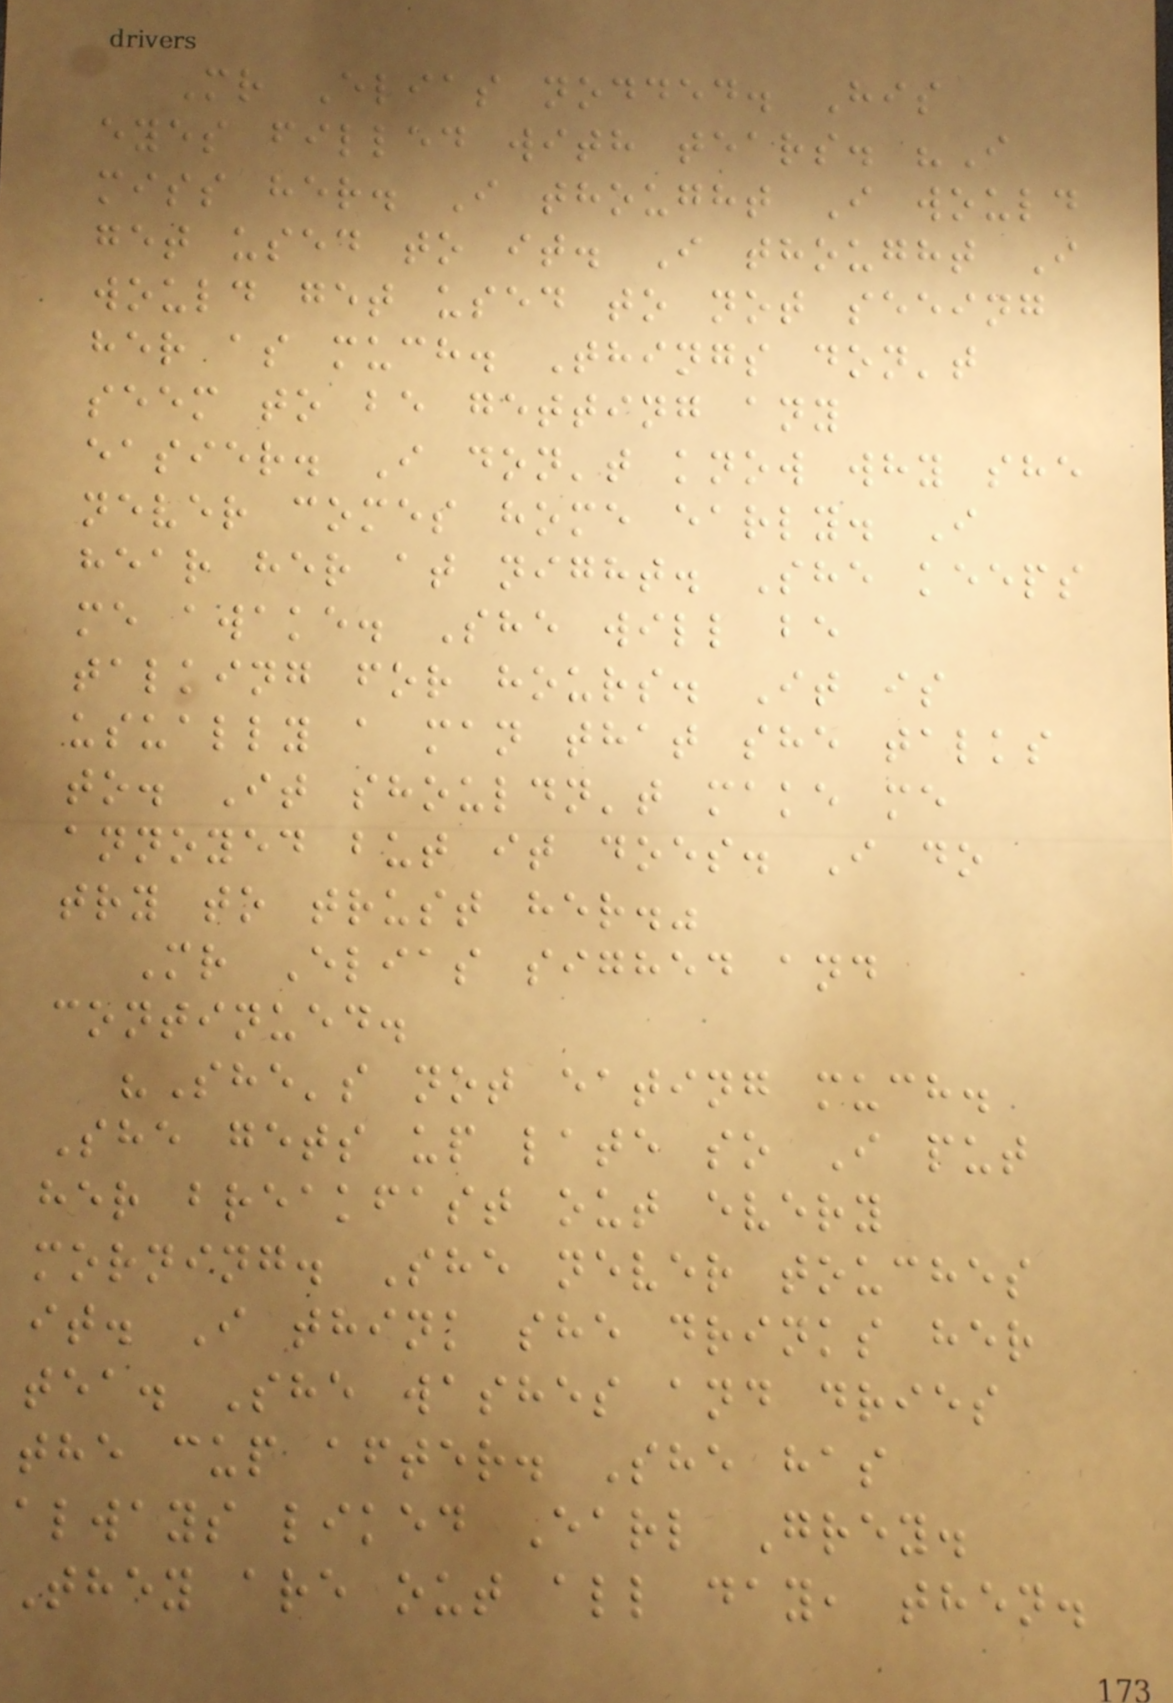Mr Elias nodded. His
eyes filled with tears. "I
miss her. I thought I would
get used to it. I thought I
would get used to not seeing
her as much. Things don't
seem to be getting any
easier. I don't know why she
never comes home early. I
hear her at night. She keeps
me awake. She will be
talking for hours. It is
usually a man that she talks
to. It shouldn't make me
annoyed but it does. I do
try to trust her."
Mr Elias sighed and
continued.
"She's not eating much.
She gets up late so I put
her breakfast out every
morning. She never touches
it. I think she drinks her
tea. She washes and dries
the cup after. She has
always liked Earl Grey.
They are out all day, then.
